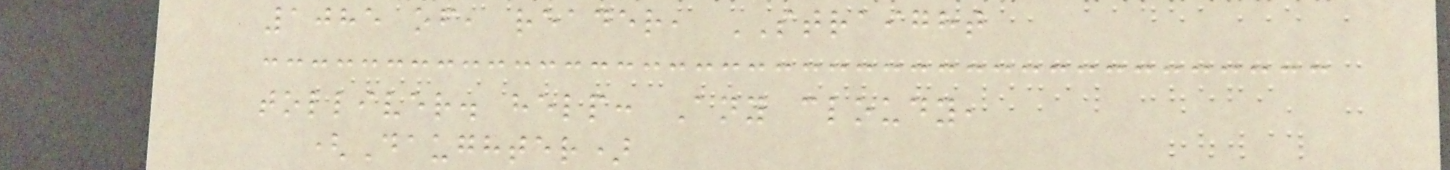1085 of, reader, STRAIGHT
tolliver. help: Any cloudy,
(Daughter)
